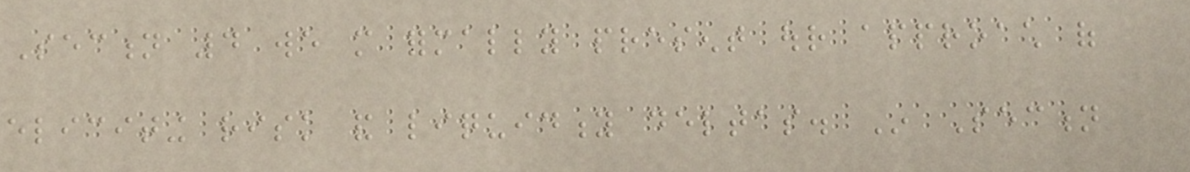Section 4 we more formally present our approach of
eliciting risk and liquidity deltas. In Section
